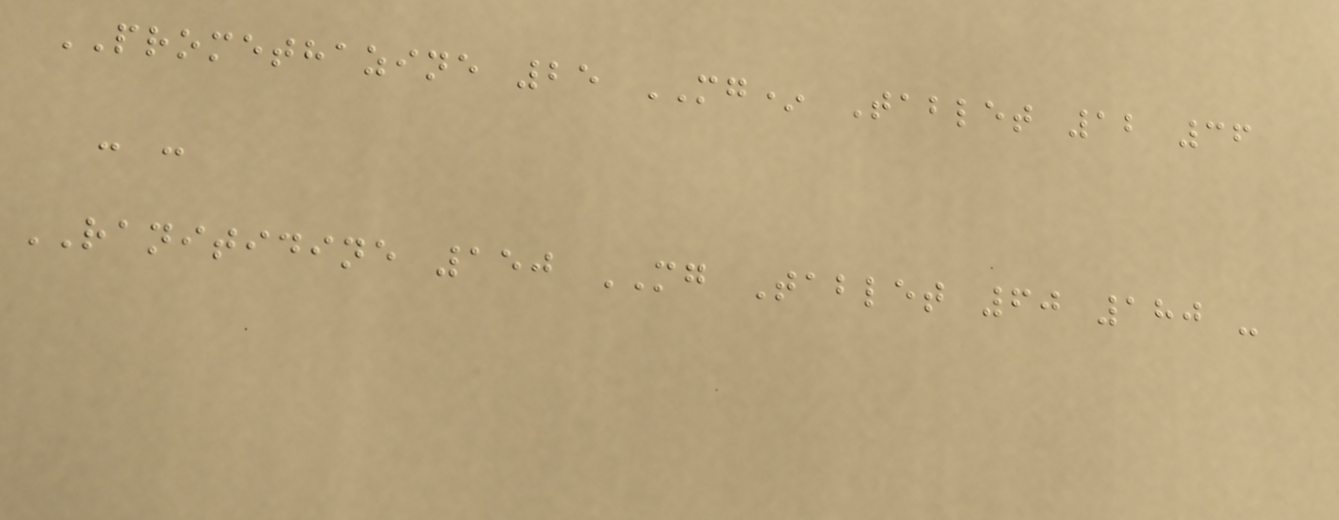PROMETHAZINE 25 MG* Tablet 12 36
- -
RANITIDINE 150 MG Tablet 60 180 -
